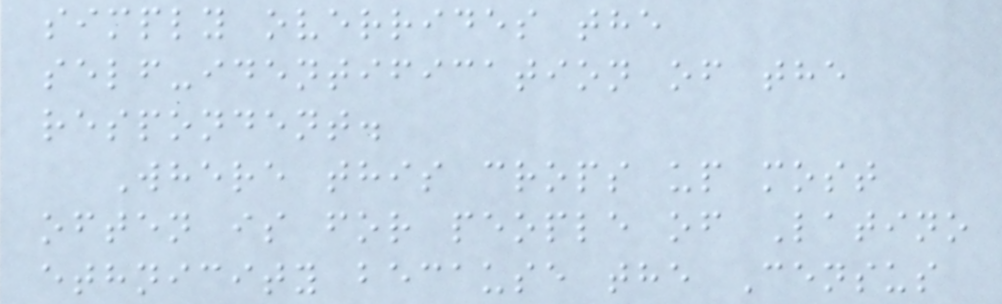simply overrides the
self-identification of the
respondent.
Where this crops up most
often is for people of Latino
ethnicity because the Census
